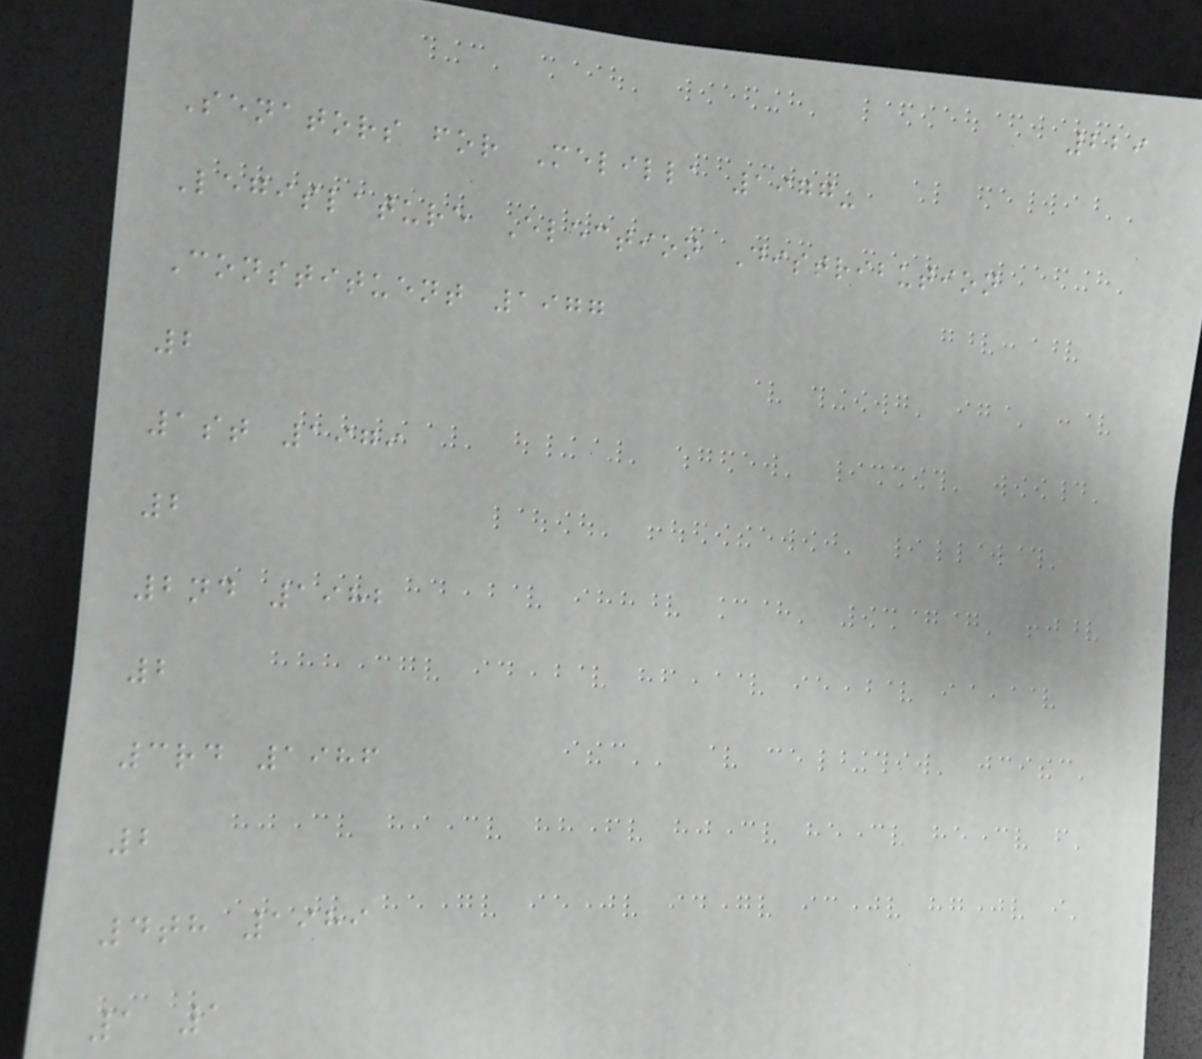229
Senators for Melilla 1977-
Legislature Election Distribution
Constituent 1977
2
1st 1979
2
2nd 1982
2
3rd 1986
2
4th 1989
1 1
